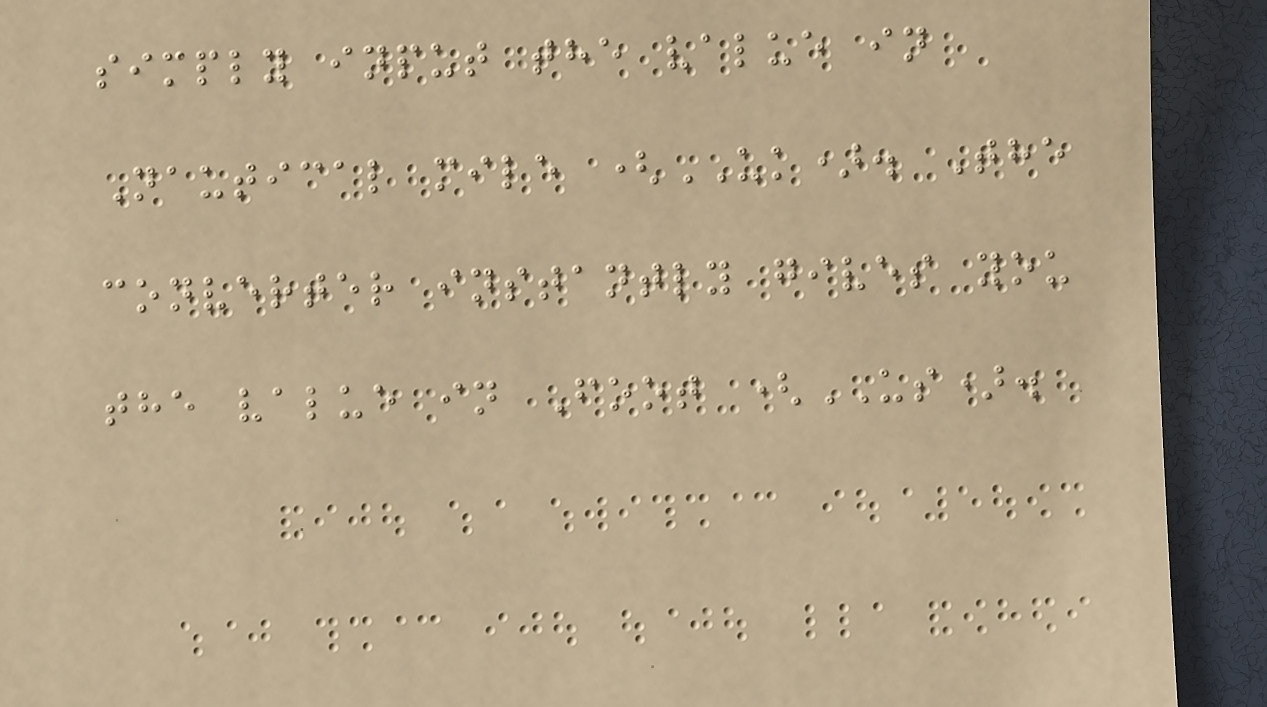simply input the value in
Nautical mile (UK). The
converter instantly gives you
the value in Foot (US).
